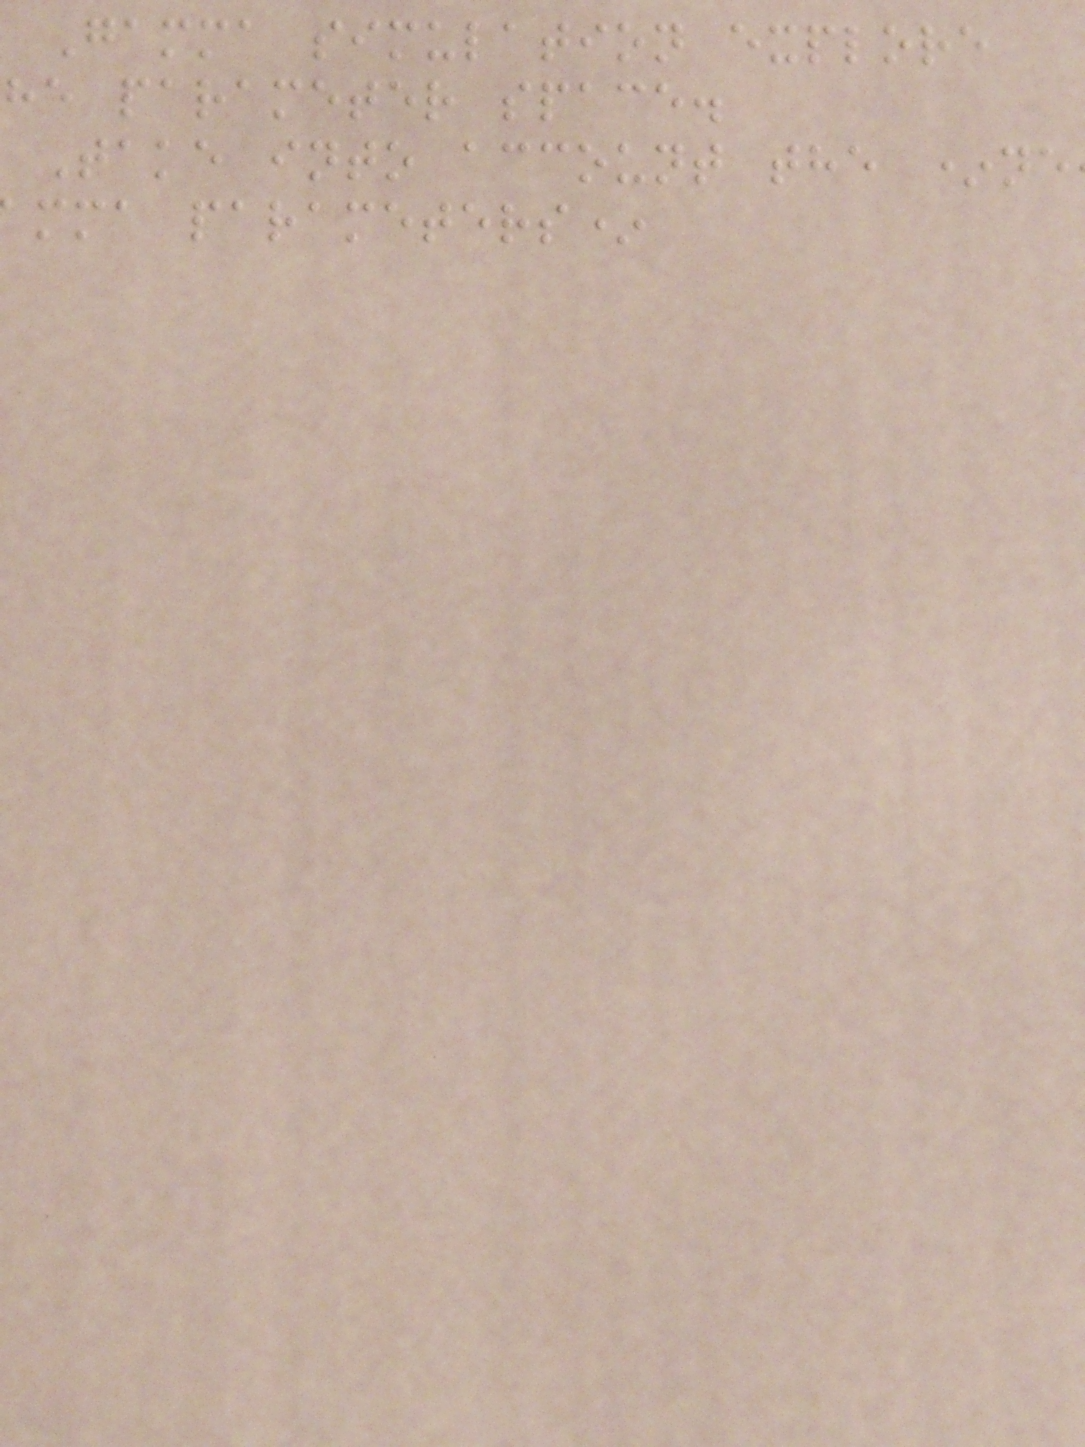Gamma simulation explore
he parameter space.
Take into account the *ne
mma parameters*
